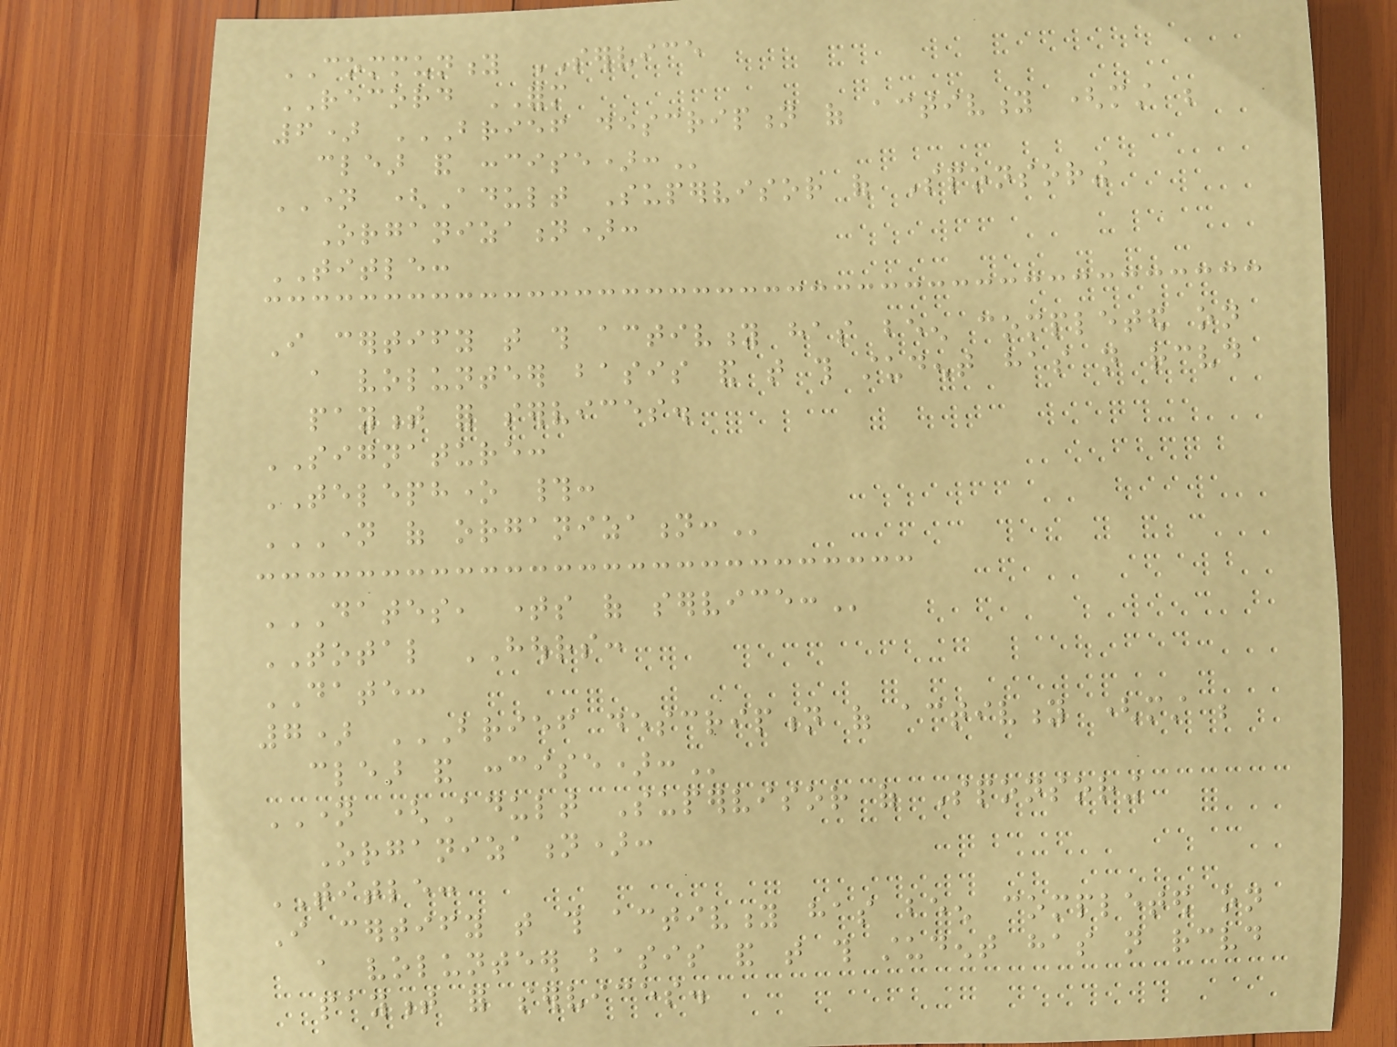COMMUNITY SERVICE
RECORD FORM
6) BRIEF DESCRIPTION OF ACTIVITY (MUST BE
CLEAR AND CONCISE):
NAME (Adult Supervisor of Sponsoring
Organization):
TITLE:
I certify that this activity has been completed on
a volunteer basis and that this student has not received
payment for services.
SIGNATURE:
TELEPHONE #:
NAME OF ORGANIZATION:
DATES, TIMES OF SERVICE:
TOTAL HOURS:
DATE:
7) BRIEF DESCRIPTION OF ACTIVITY (MUST BE
CLEAR AND CONCISE):
NAME (Adult Supervisor of Sponsoring
Organization):
TITLE:
I certify that this activity has been completed on
a volunteer basis and that this student has not received
payment for services.
